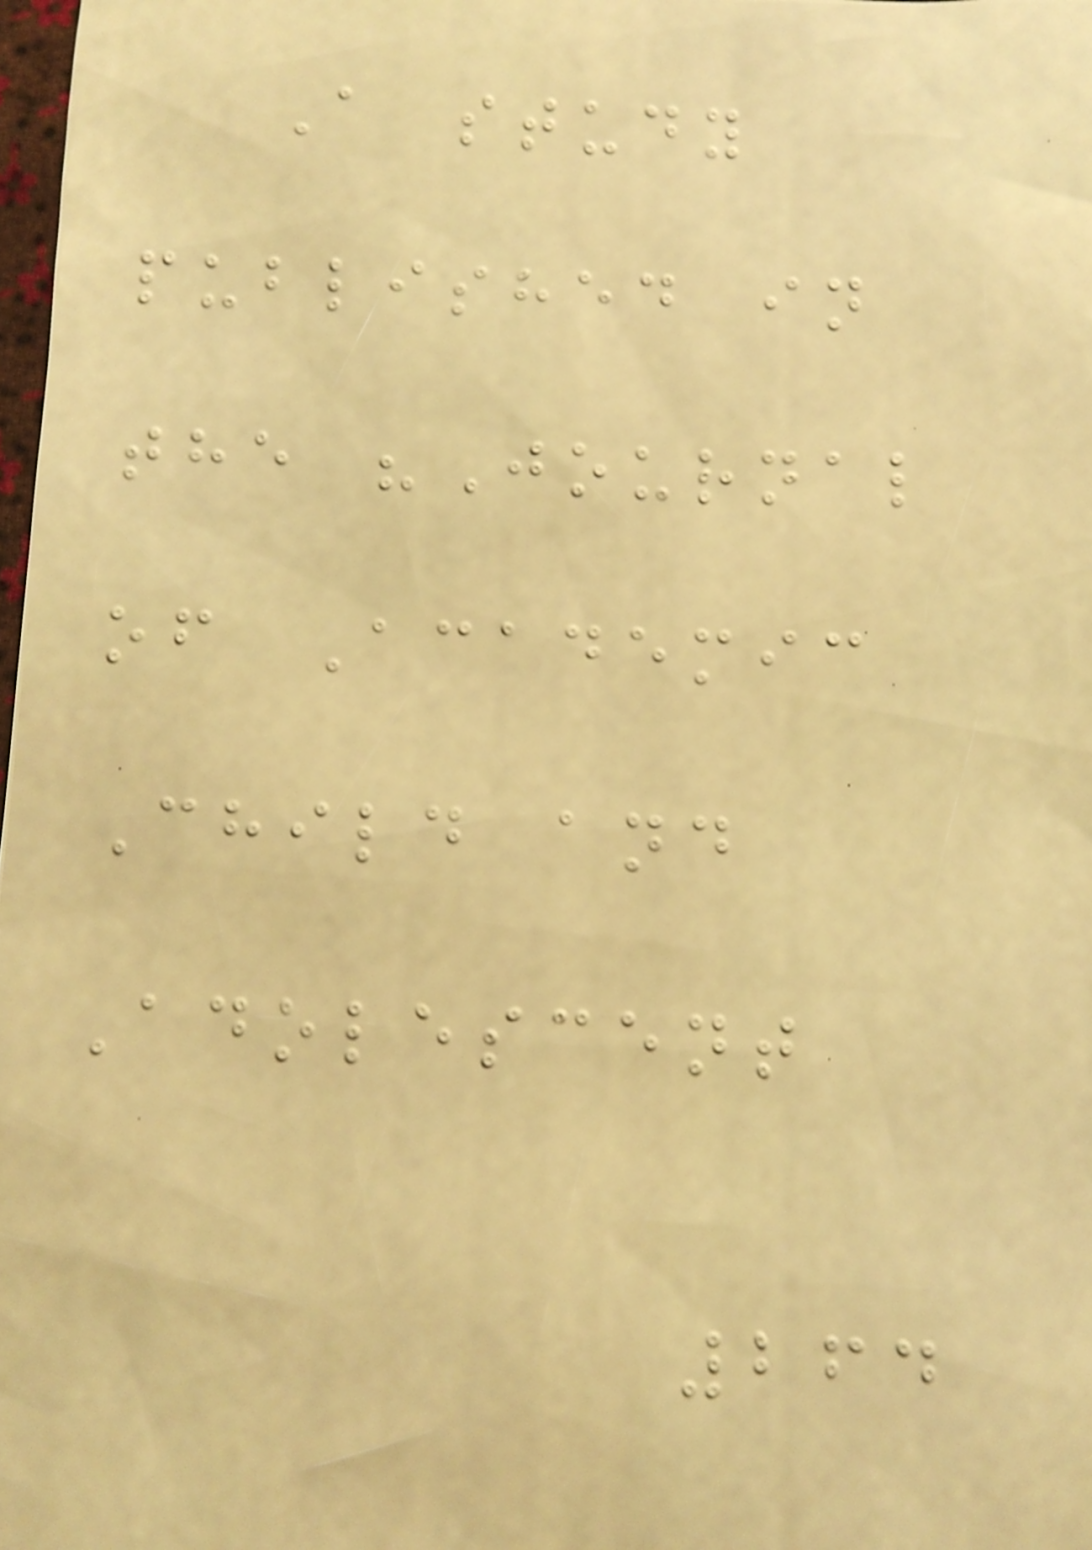A study
published in
the "Journal
of Academic
Child and
Adolescent
264
